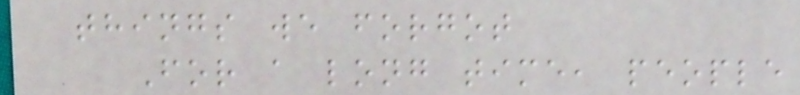things we forgot
For a long time, people
